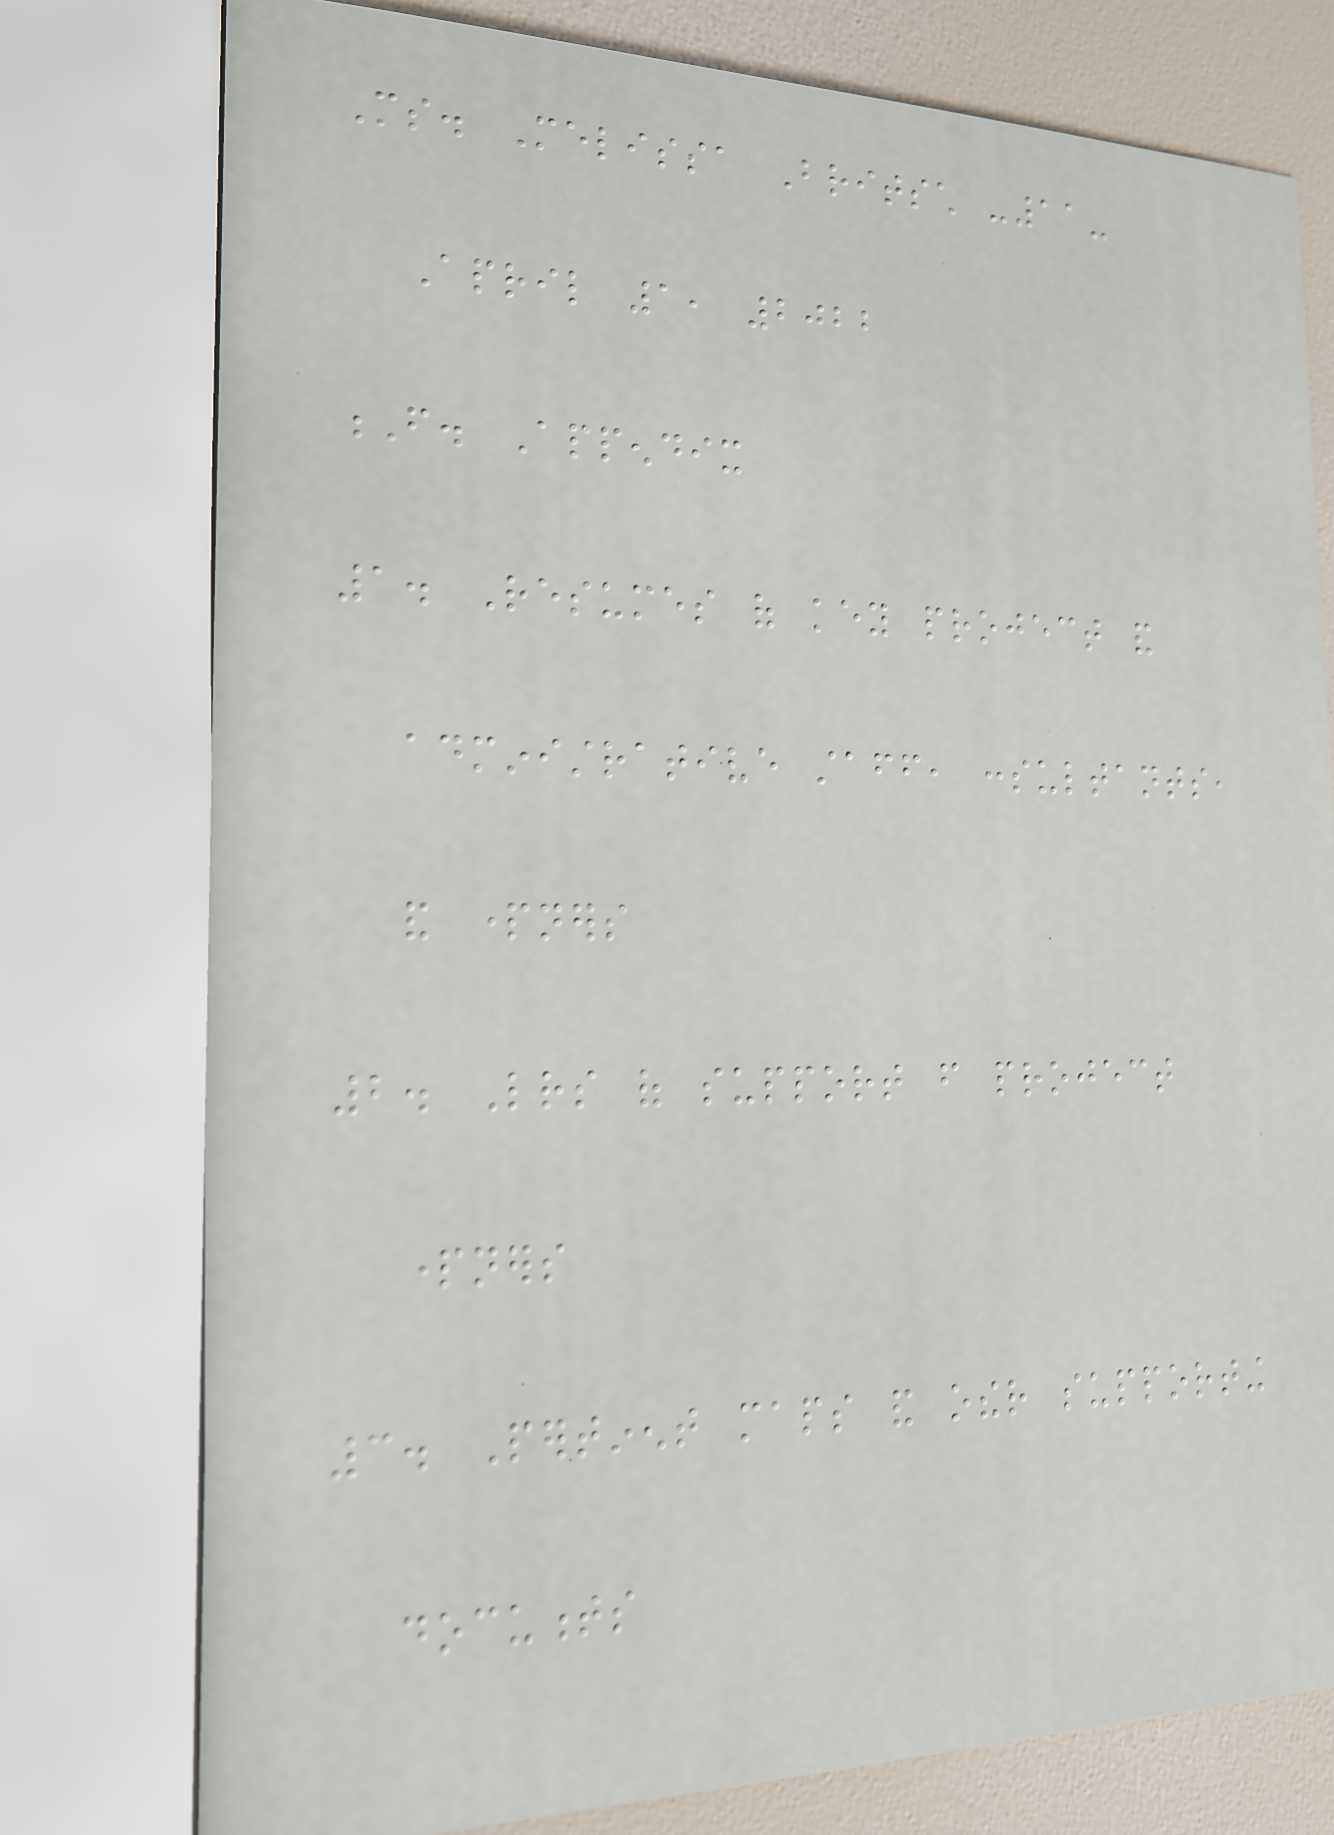Ms. Melissa Britsch -11-
April 1, 2022
F. Appendix
1. Resumes of key project and
administrative staff, consultants,
and partners
2. Letters of support from project
partners
3. Pertinent maps and other supporting
documents
